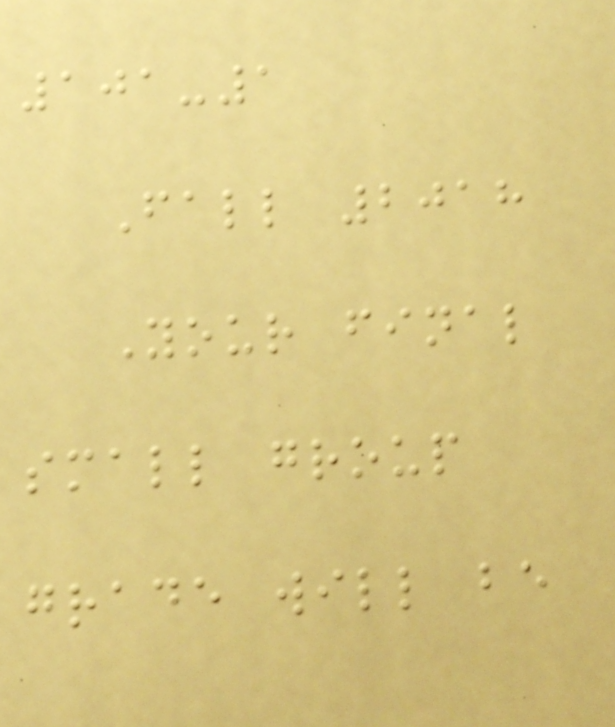101-1
Fall 2018
Your final
small group
grade will be
